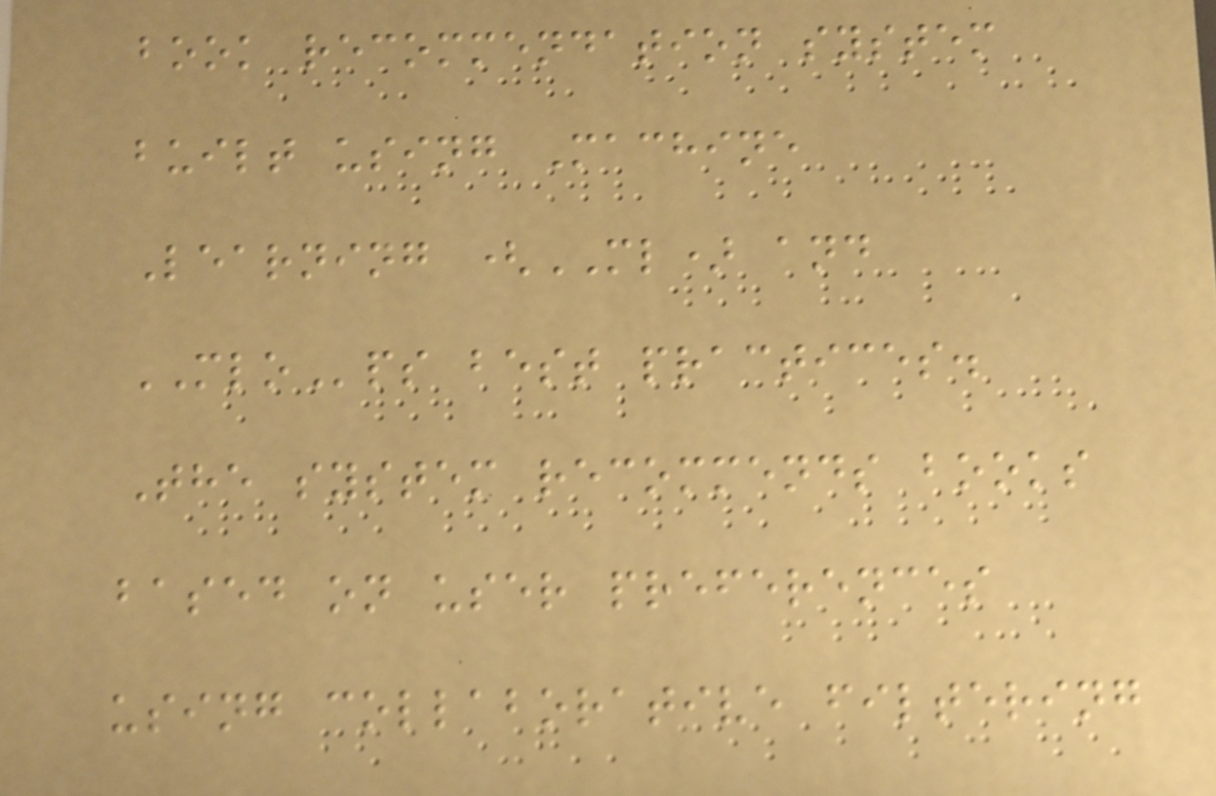book recommendation system
built using Machine
Learning (ML) and
MLOps best practices.
The system recommends books
based on user preferences
using collaborative filtering
